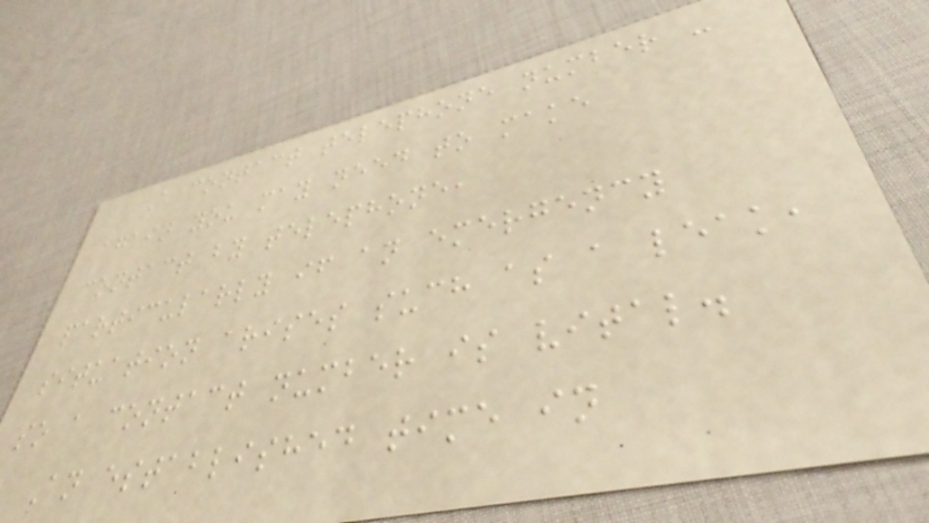A contact telephone number -
again you may need to make
contact by telephone,
particularly if an emergency
situation arises such as a leak,
so a contact number is vital.
An established time in
